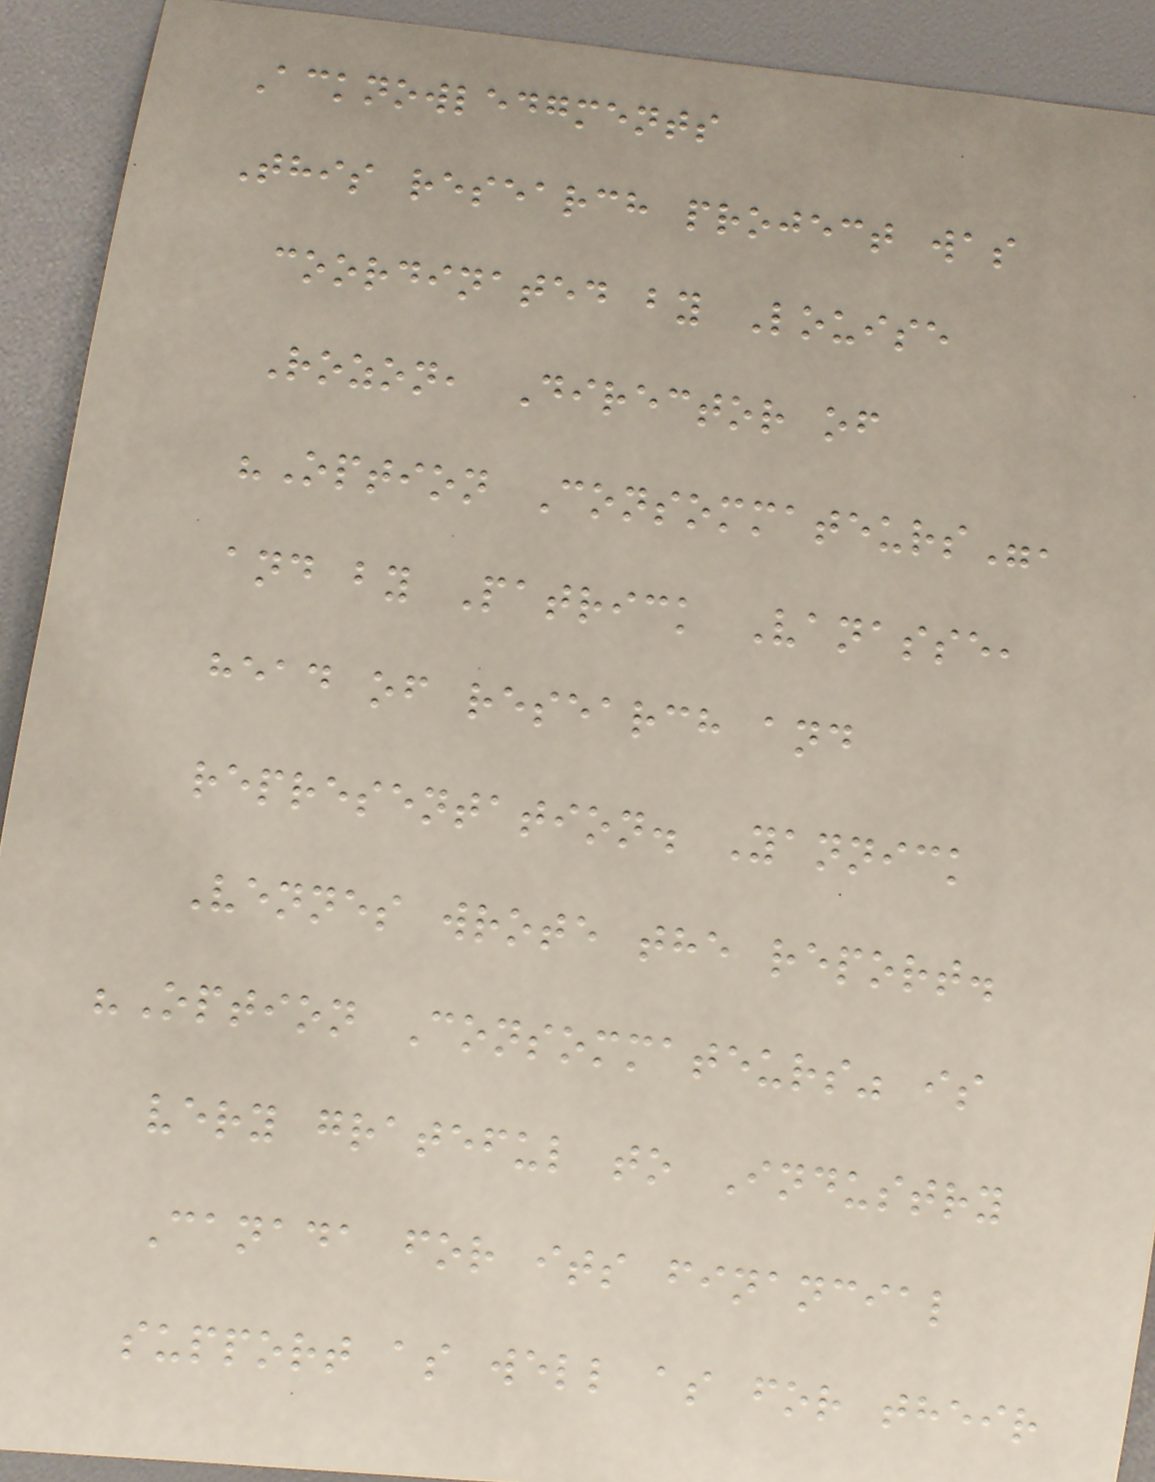Acknowledgments
This research project was
coordinated by Louise
Rozon, Director of
"Option Consommateurs",
and by Patrick Vanasse,
head of research and
representation. Yannick
Vennes wrote the report.
"Option Consommateurs" is
very grateful to Industry
Canada for its financial
support as well as for their
